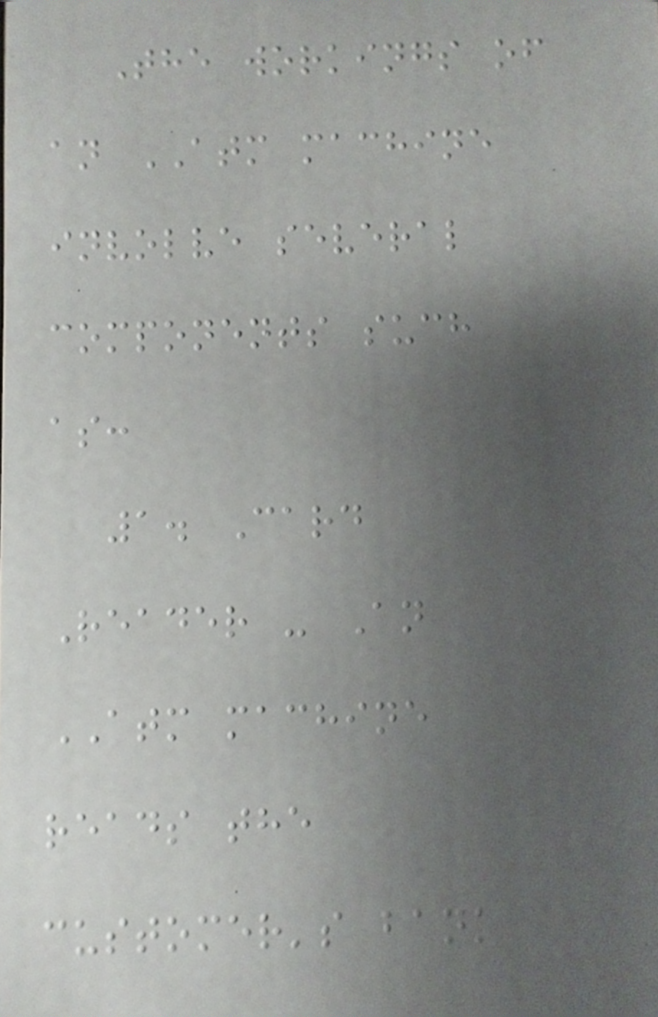The workings of
an ATM machine
involve several
components such
as:
1. Card
Reader - An
ATM machine
reads the
customer's bank
